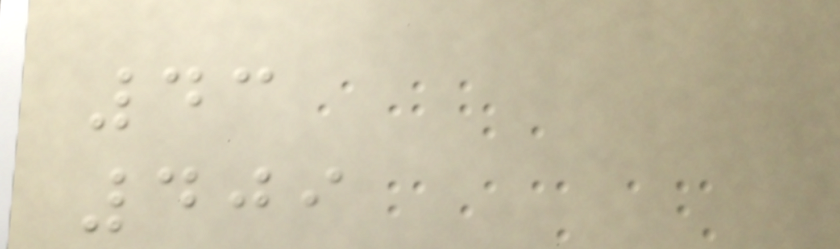43
409
